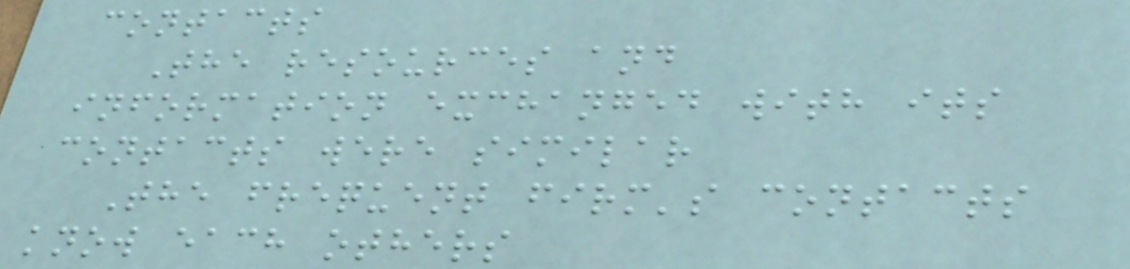contacts
The resources and
information exchanged with its
contacts were similar
The frequent firm's contacts
know each others
